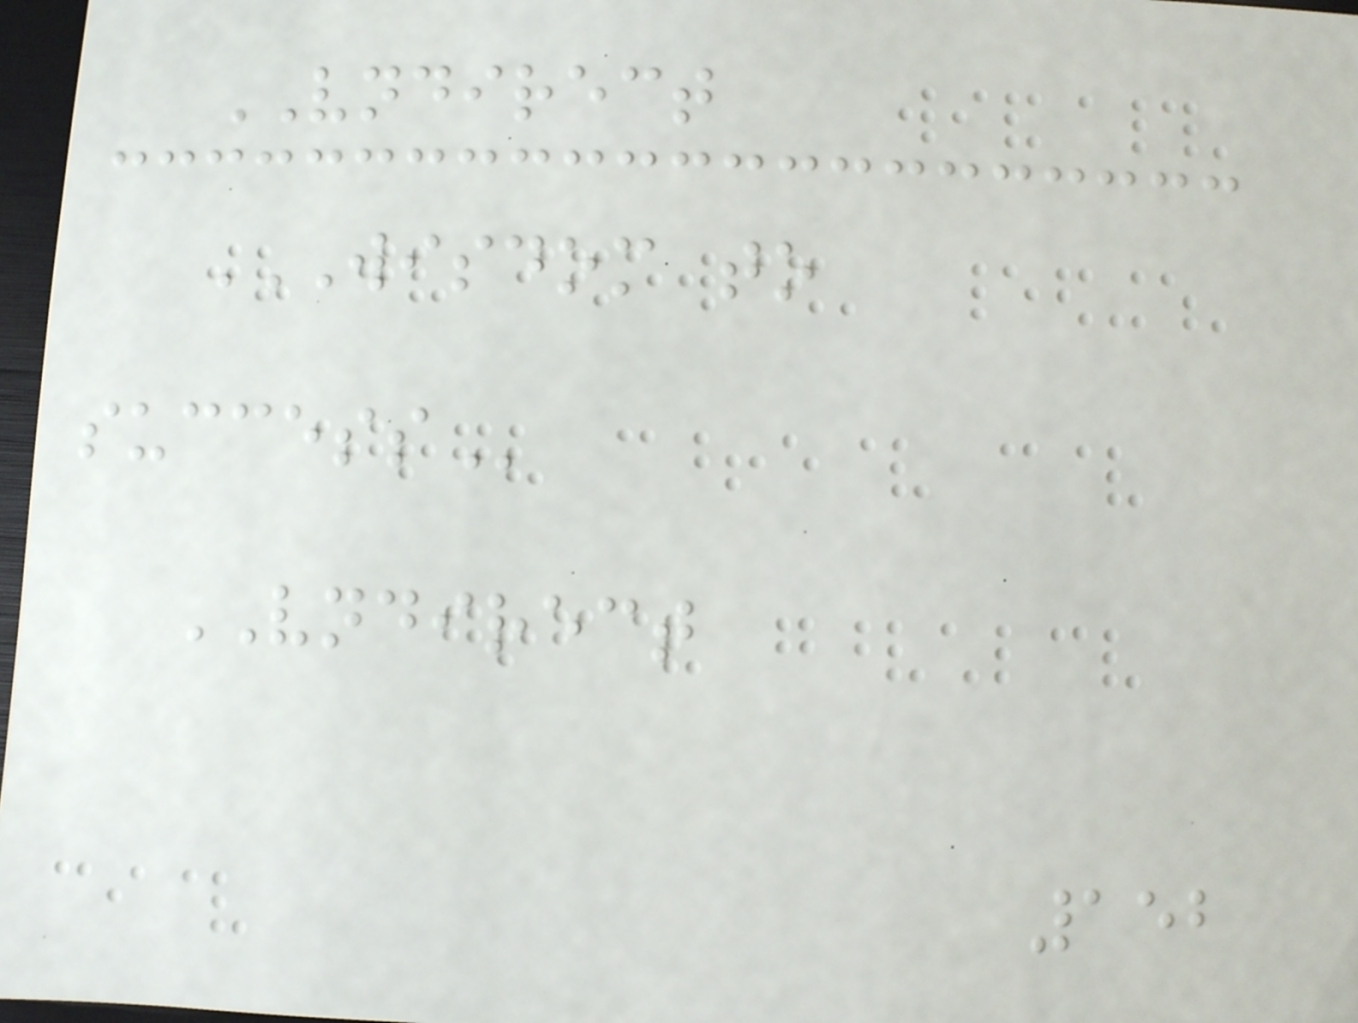VNDIRECT
WISDOM TO
SUCCESS
VNDIRECT
152
